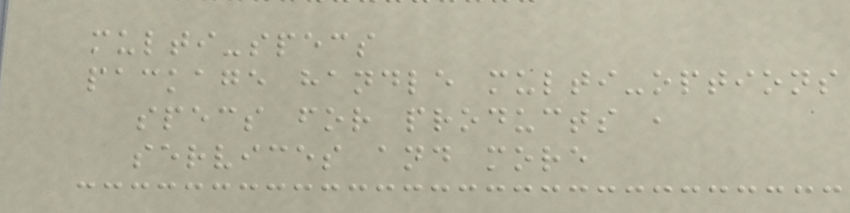multi-specs
package handle multi-options
specs for products ,
services and more
